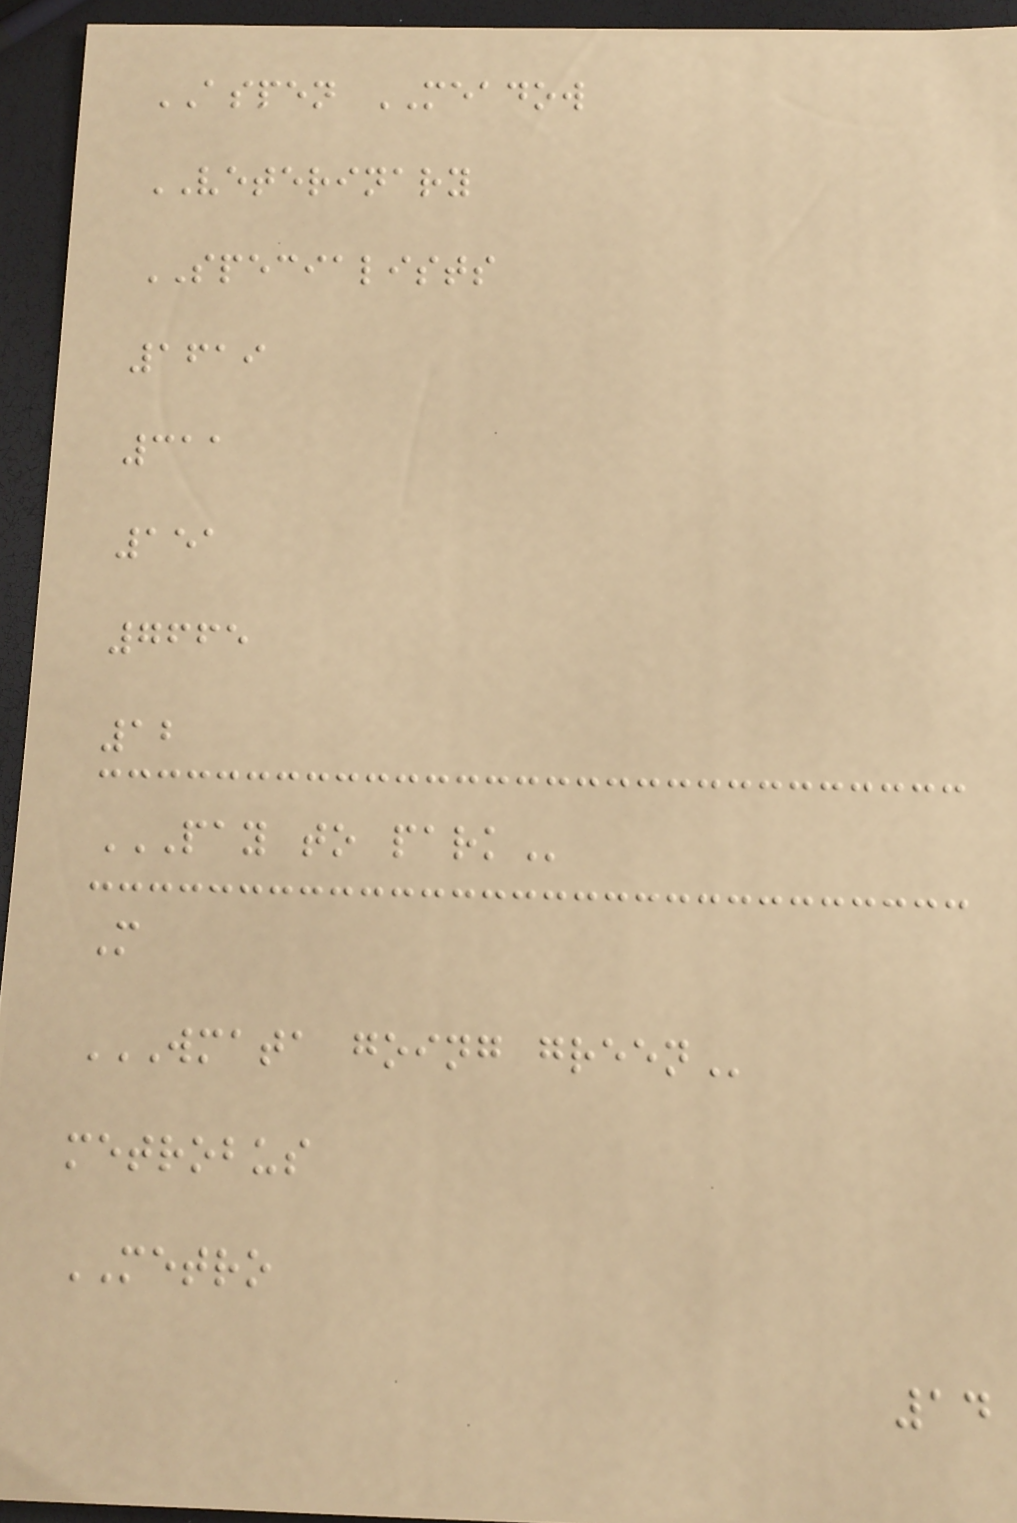ASPEN MEADOW
VETERINARY
SPECIALISTS
1619
311
151
7665
12
PAY TO PARK
M
WMATA GOING GREEN
metrobus
METRO
14
